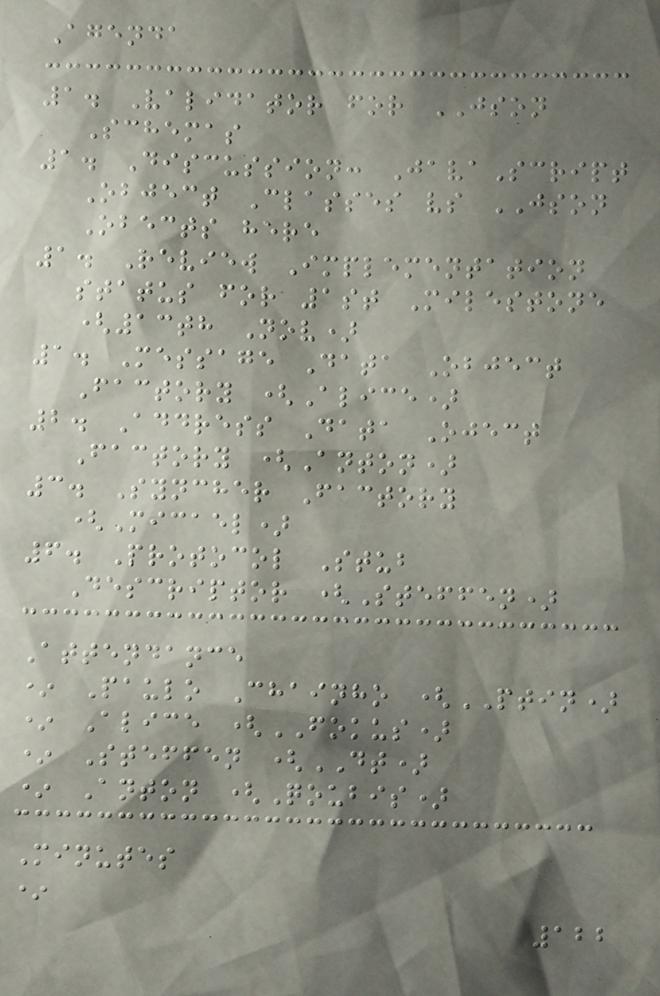Agenda
1. Validator for JSON
Schemas
1. Discussion: JavaScript
Object Classes vs JSON
Obects here
1. Review Implementation
status for 1st Milestone
(13th Nov)
1. Message Data Object
Factory (Alice)
2. Address Data Oject
Factory (Anton)
3. Syncher Factory
(Micael)
6. Protocol Stub
Descriptor (Steffen)
Attendance
* Paulo Chainho (PTIN)
* Alice (FOKUS)
* Steffen (DT)
* Anton (Qoubis)
Minutes
*
122
